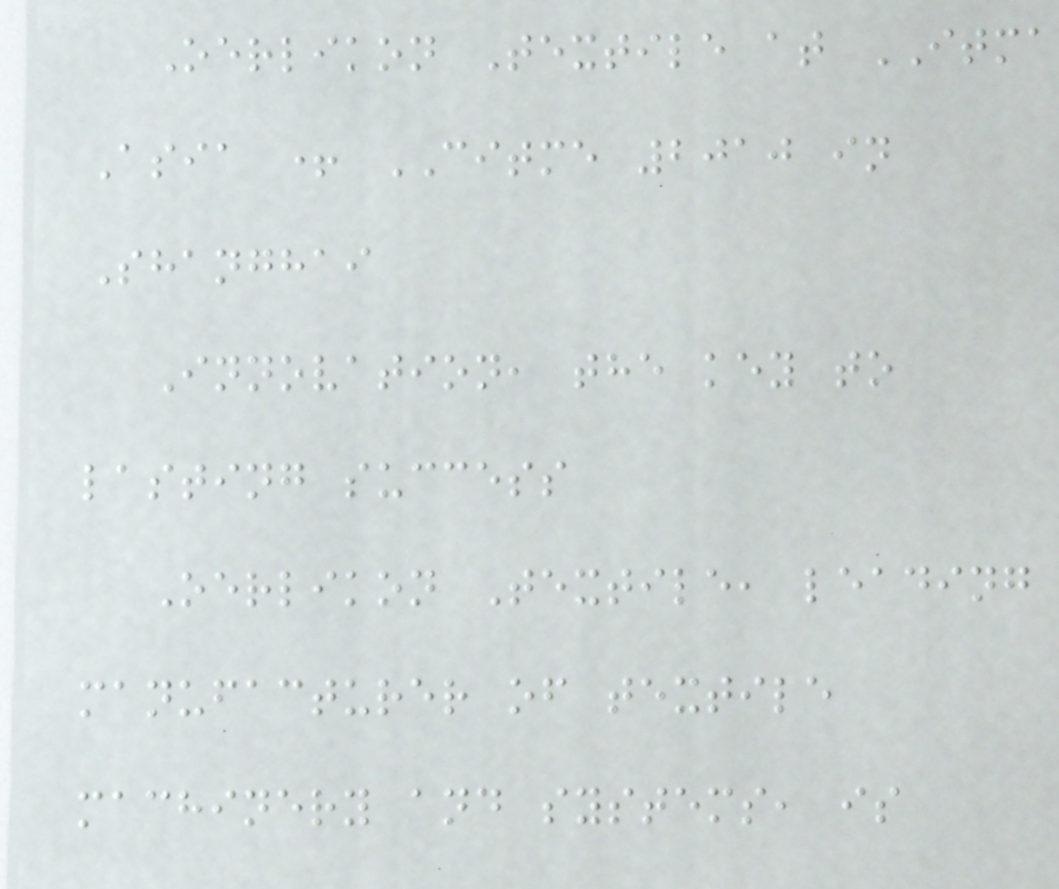Oerlikon Textile at ITMA
Asia + CITME 2010 in
Shanghai
Innovation, the key to
lasting success
Oerlikon Textile, leading
manufacturer of textile
machinery and systems, is
